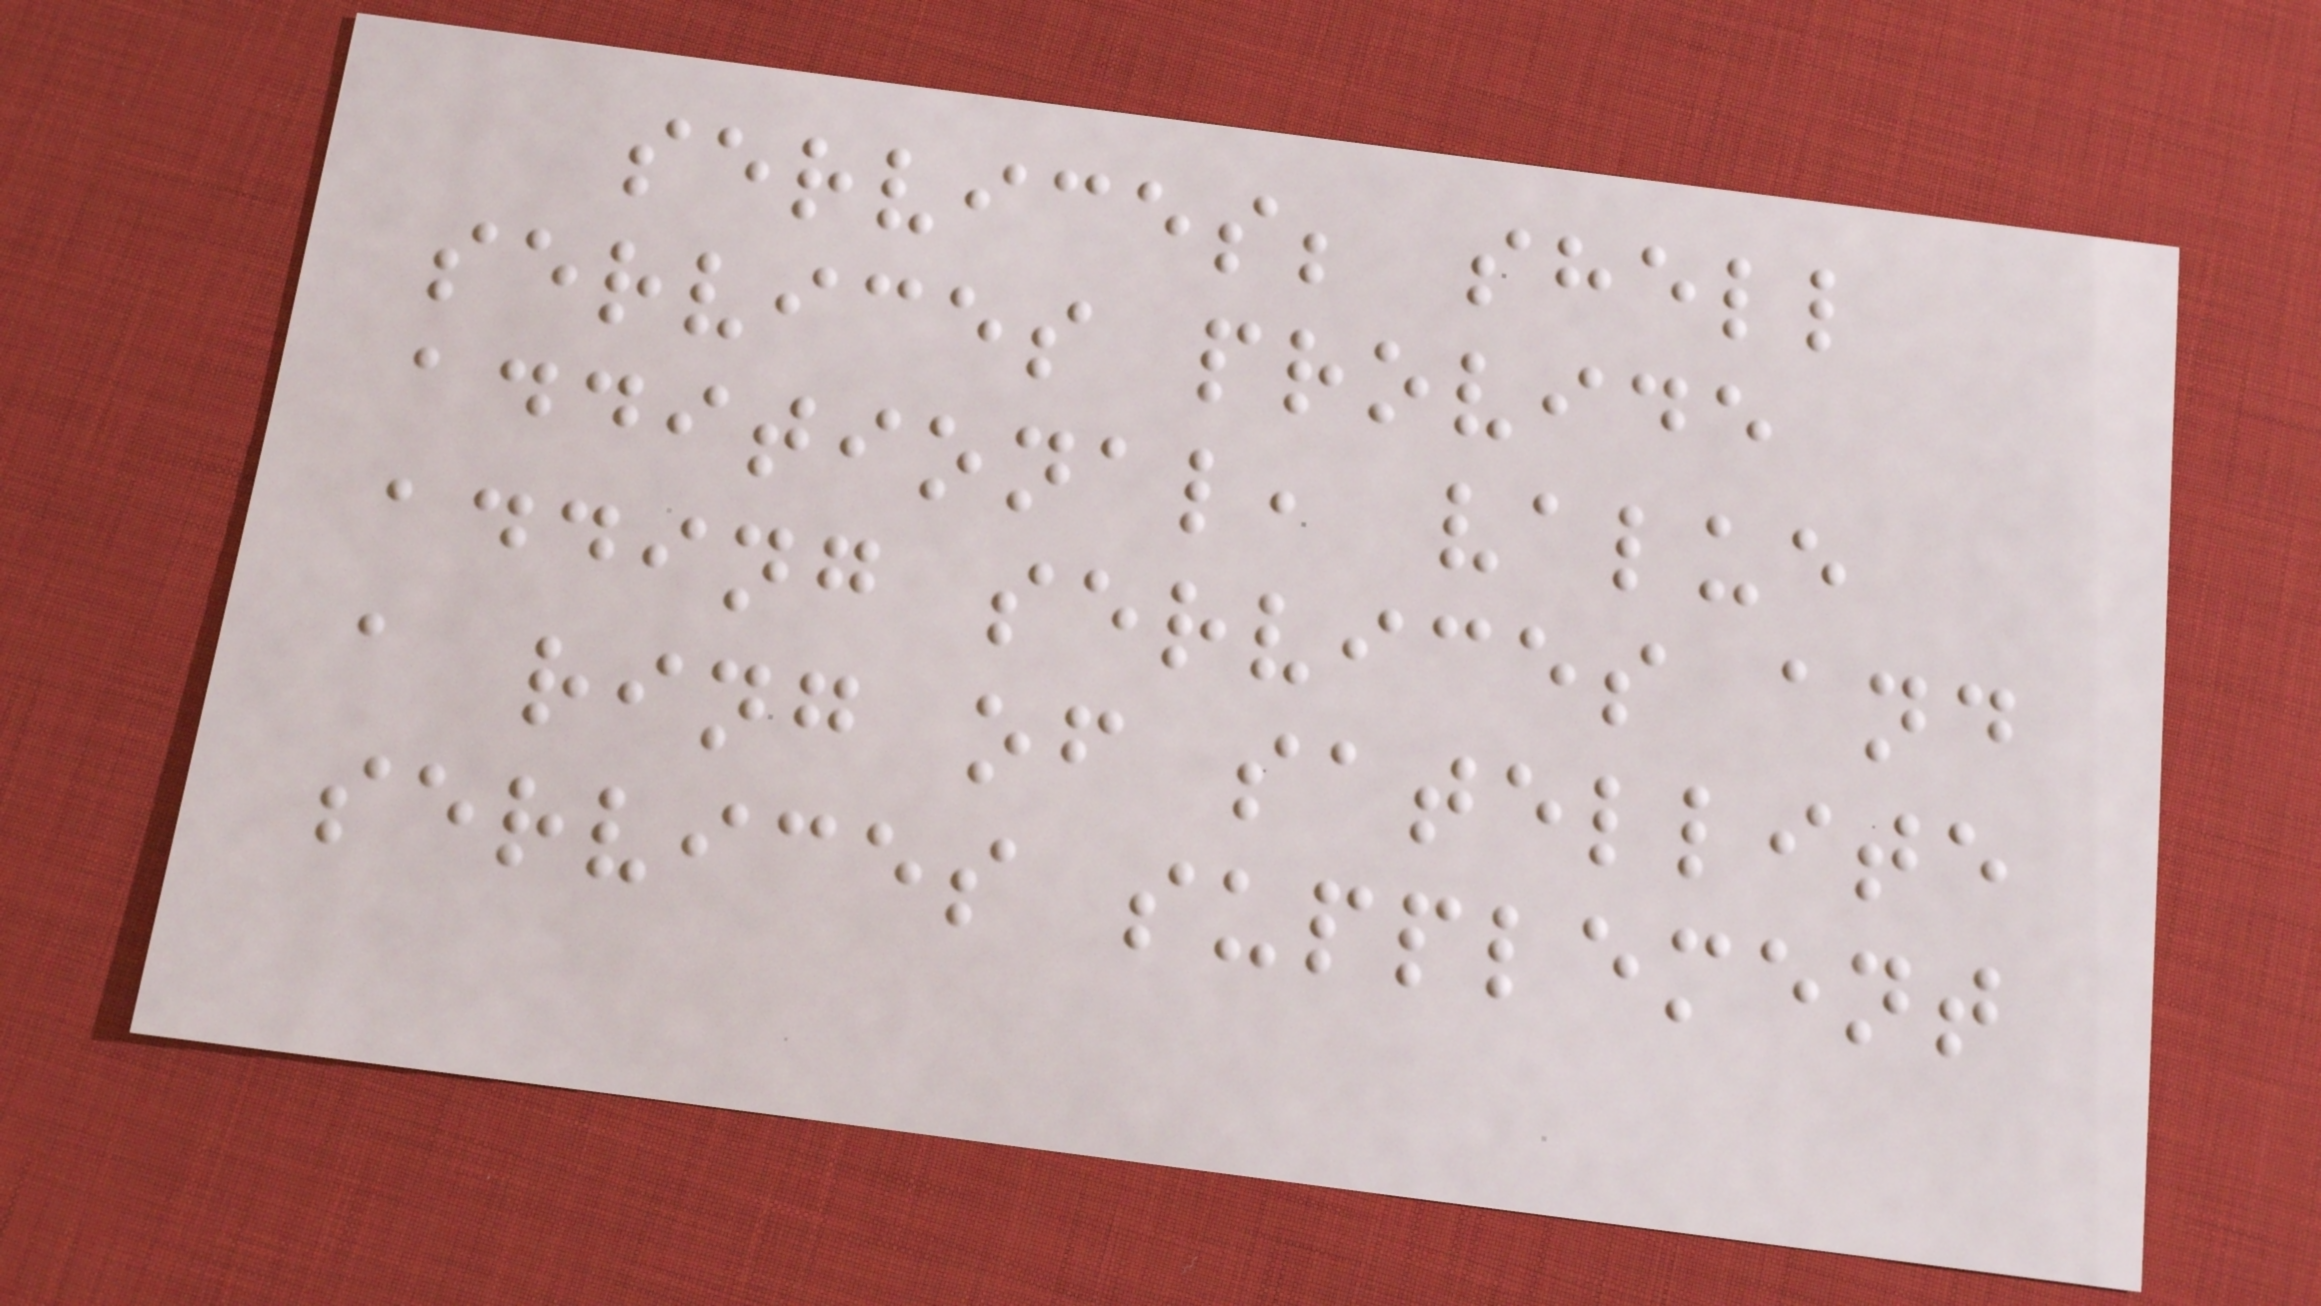services; shell
services provide
additional, value
adding services and
a ring of satellite
services supplement
